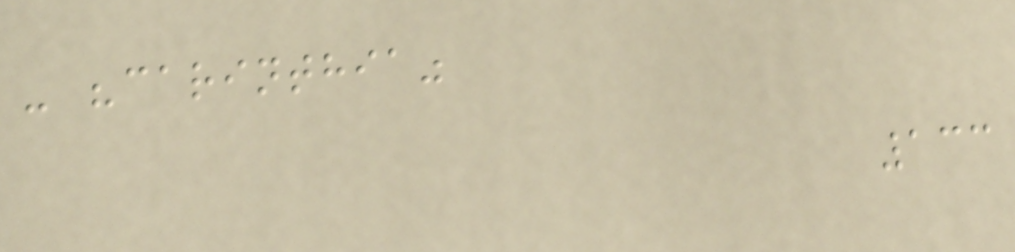- "carinthia"
133
